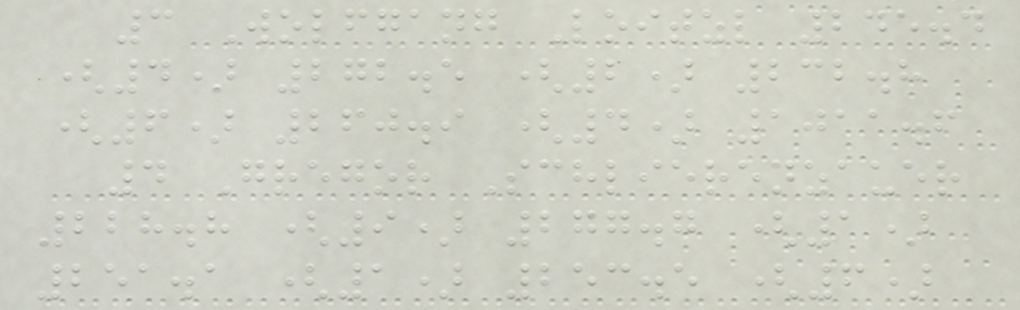3 Wolfgang Loitzl 245.4
(4) 272.5 (2) 232.8
(6) 260.9 (4) 1011.6
4 Gregor Schlierenzauer
228.8 (9) 277.7 (1)
251.1 (1) 253.5 (6)
